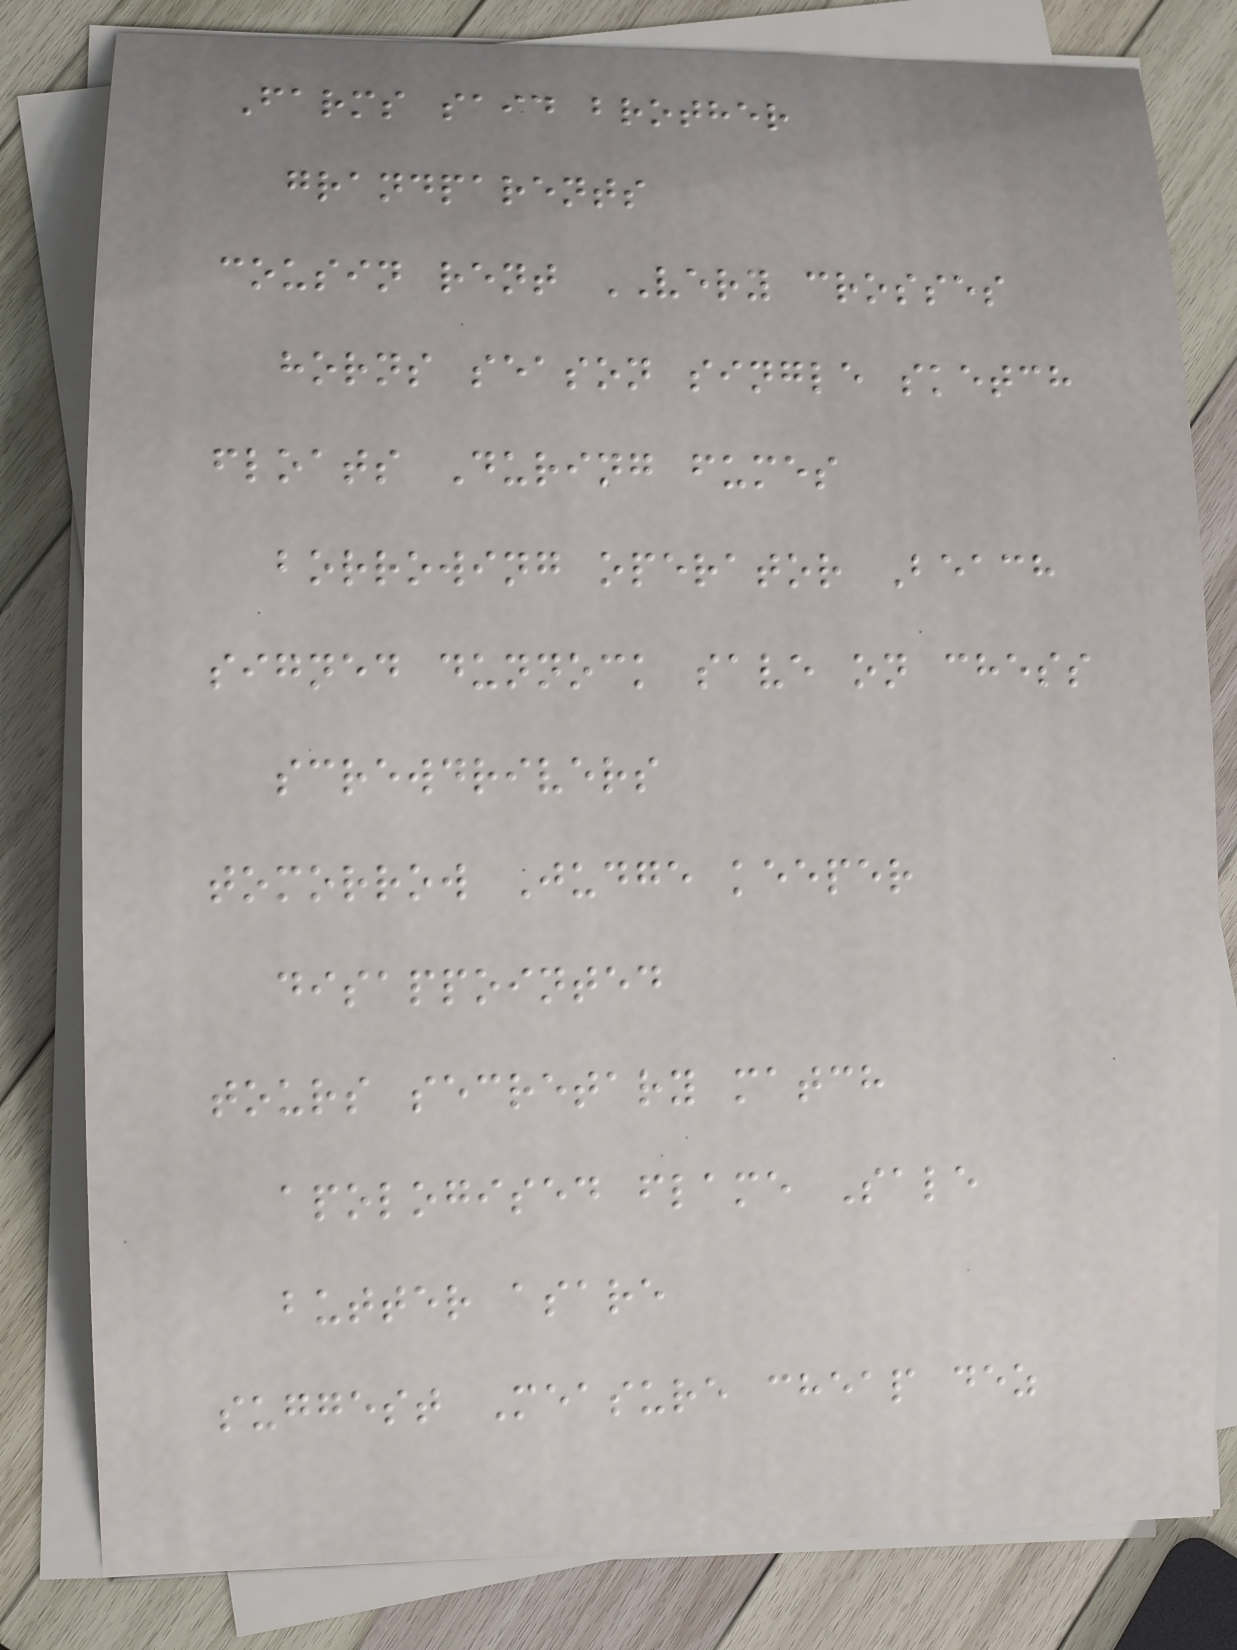Farms said brother
grandparents
cousin rent VERY crosses
horns season single sketch
floats During fumes
borrowing operator Beach
signed dunnock save on chess
screwdrivers
tomorrow Judge keeper
disappointed
tours secretary match
apologised flame Sale
butter asare
suggest Measure cheap dez
